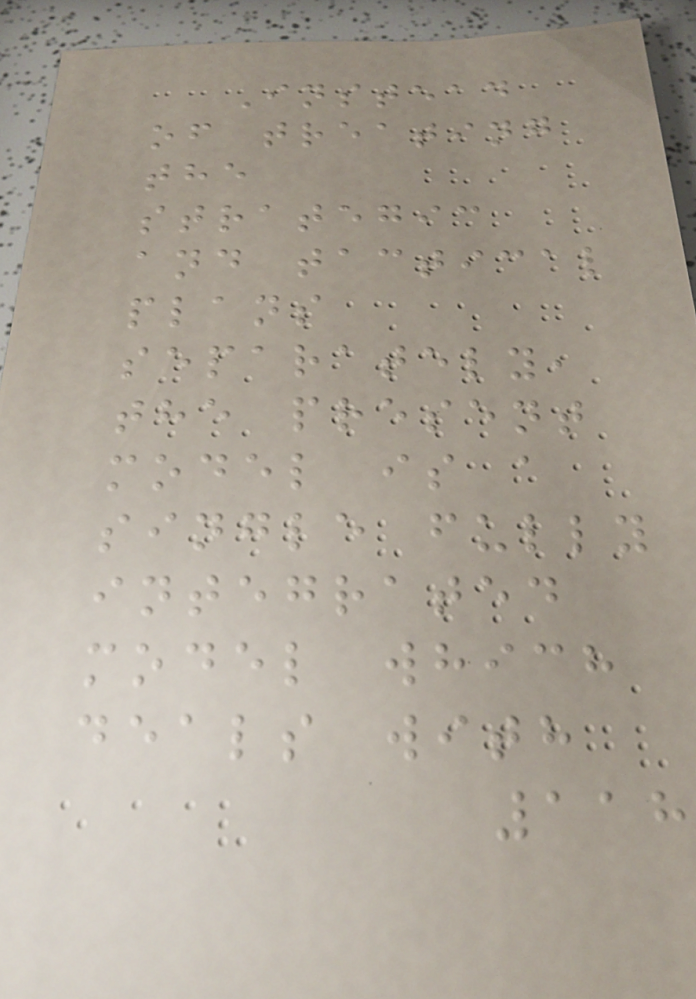Instead
of treating
the
strategic
and tactical
plans
separately,
the present
model is a
single fully
integrated
model which
deals with
118
